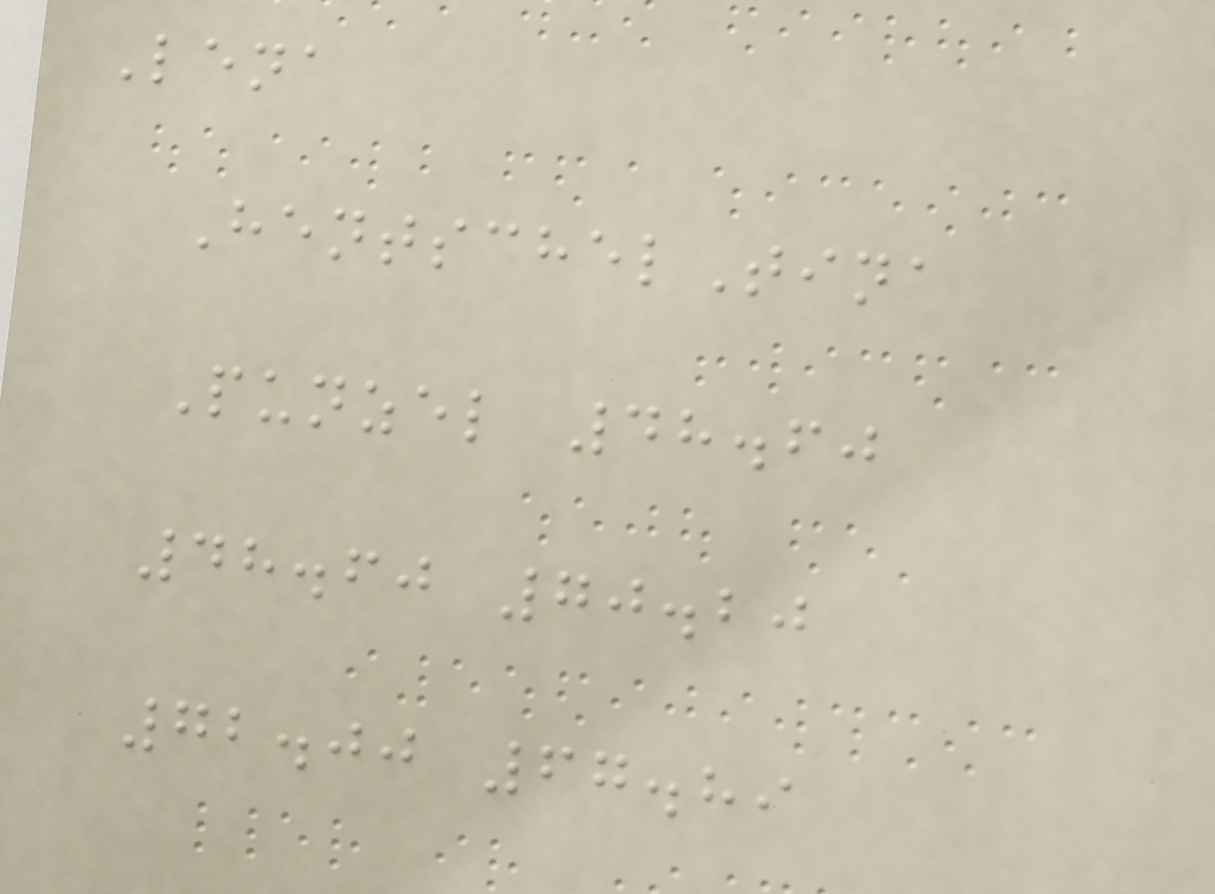Lena
HentschelTina
Punzel 48.60
48.60 70.20
72.00 67.89
